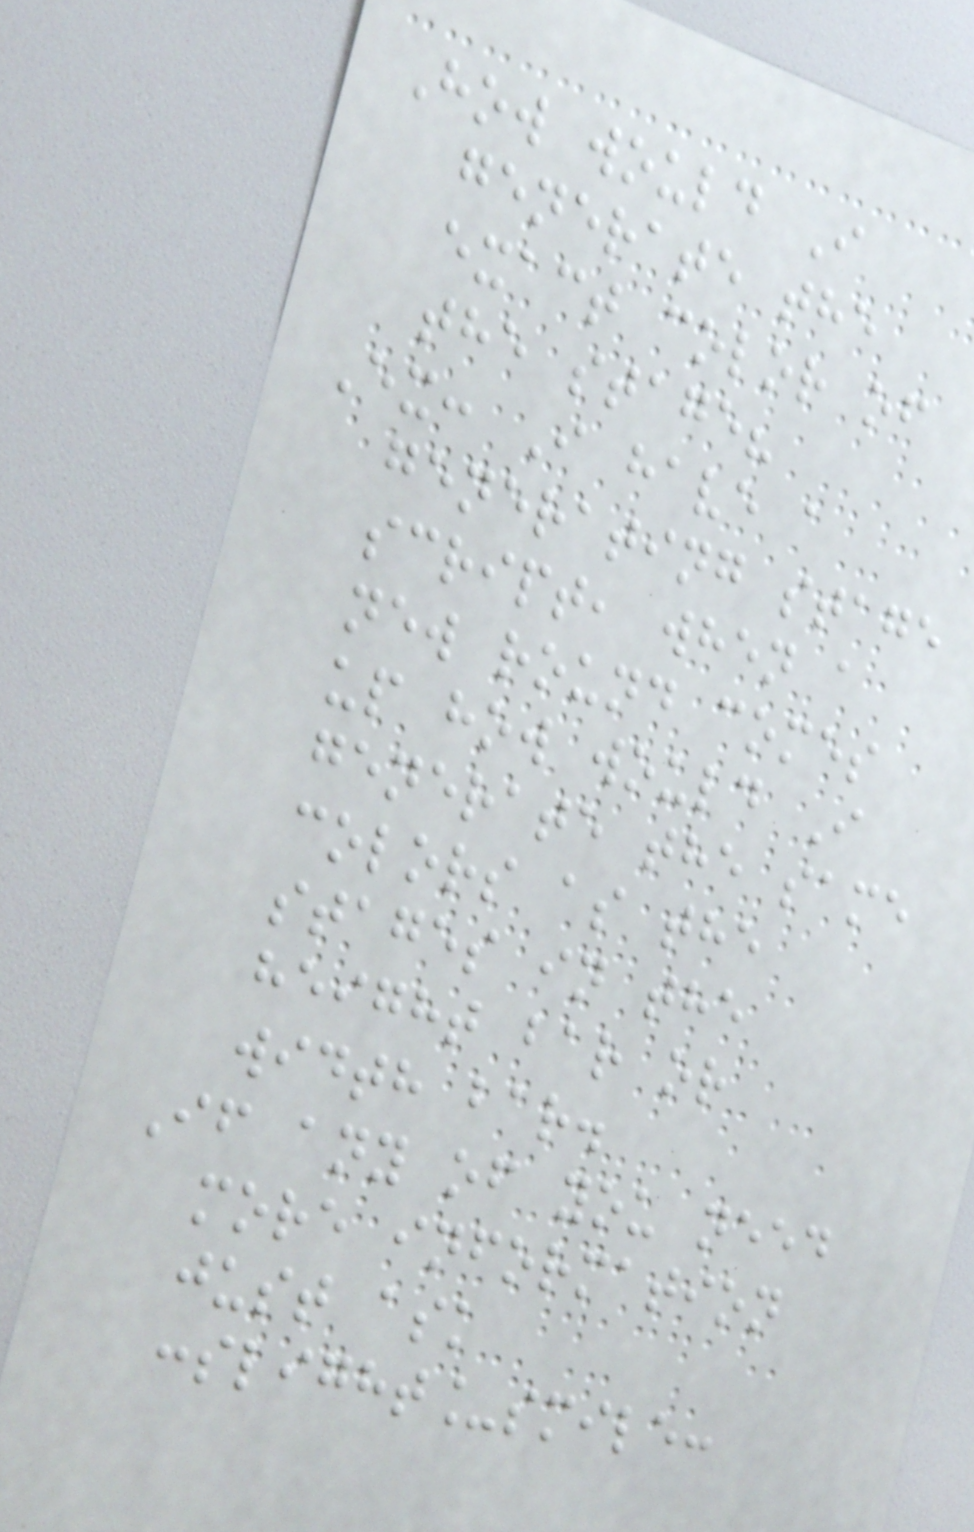How would I
generate the
exact color of
the stage?
Ex: I have a
generating stage
script, when a
new round comes
up how would I
generate the same
colors as the
stages in the
height bar or
width bar.
If any of you need
more information
just ask
:slight_smile:
